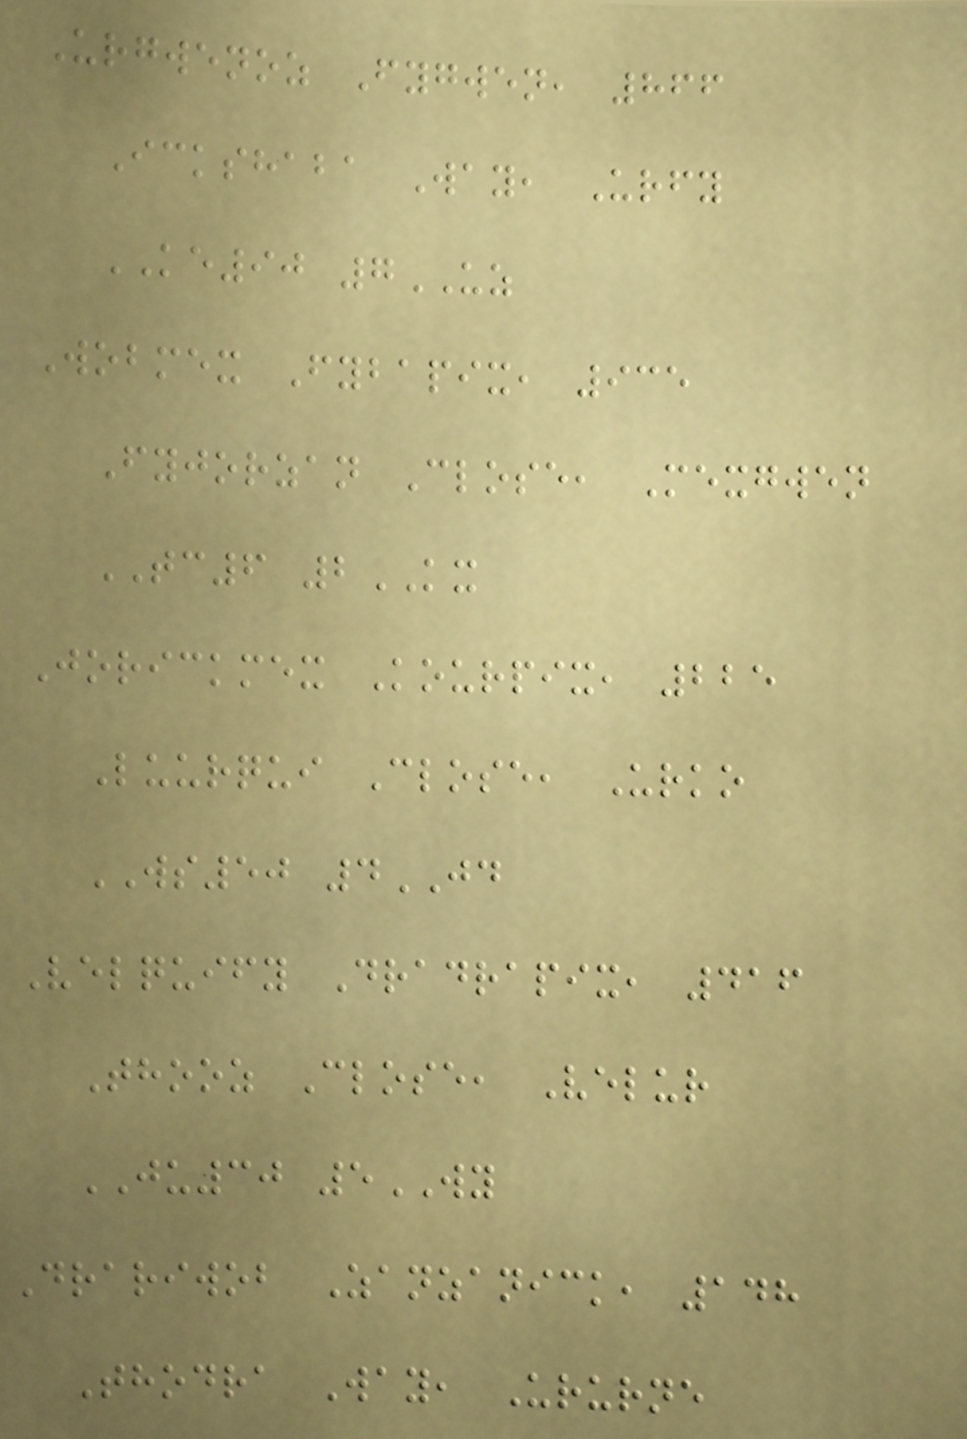Urgwenoz Fygwen, 866
Ickshaba Way, Urfy
KE90 7UZ
Wobmex Fybapix, 935
Fyjorzan Close, Mexgwen
TC6 2KX
Jorickmex Kourpix, 225
Luurqui Close, Urko
WS50 4JD
Velquify Dradrapix, 416
Thooz Close, Velur
JU30 5WY
Drariwob Zanzanick, 148
Thodra Way, Ururne
